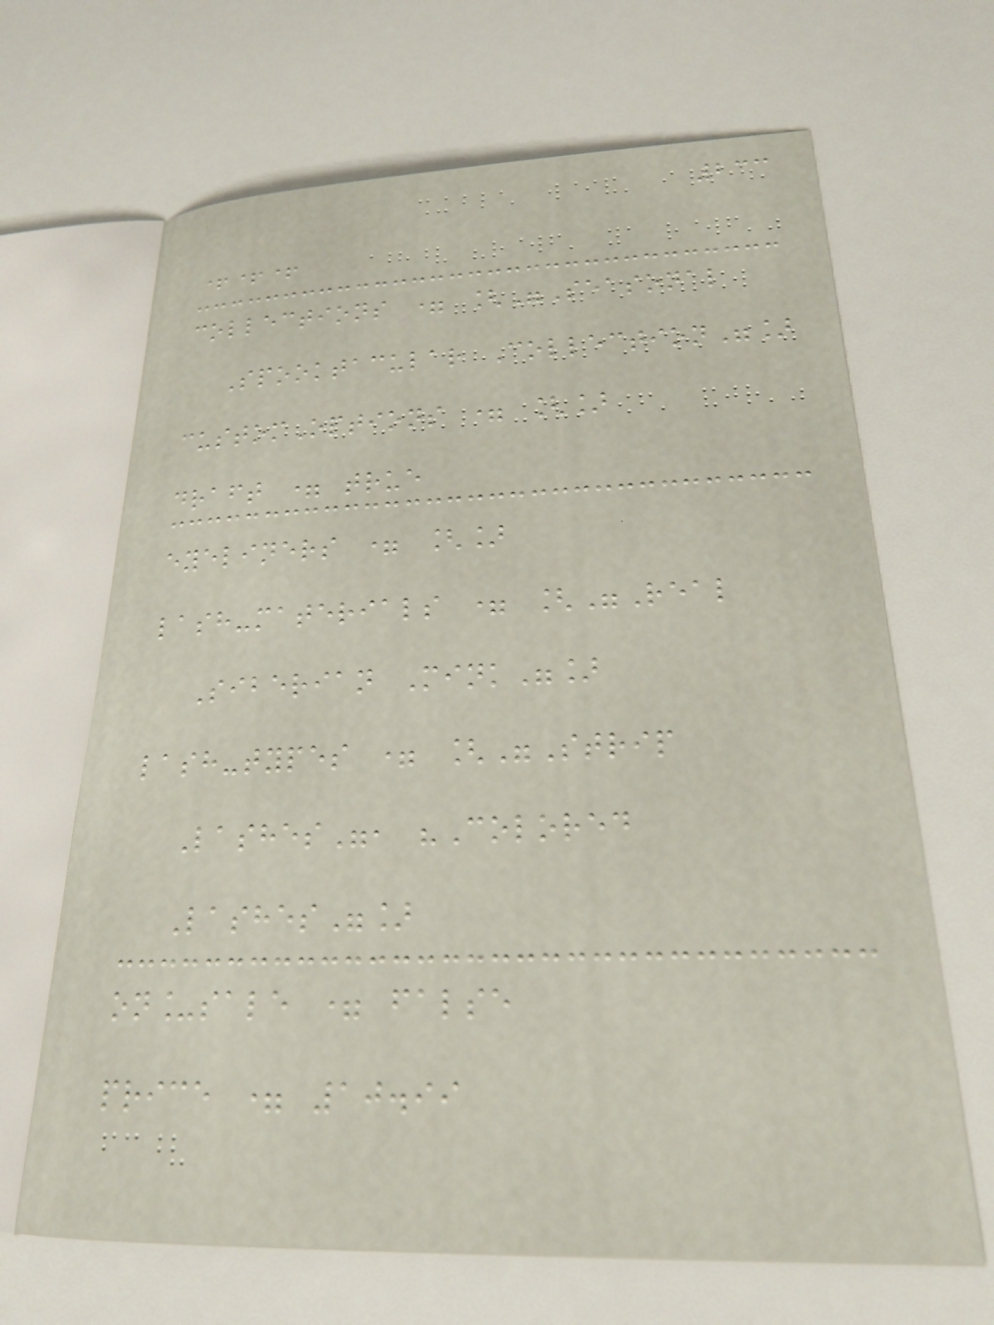233
+++
collections = ["Seasonal
Spooktacular Collection"]
customOptions = []
draft = true
eyeliners = []
lash-materials = ["Real
Siberian Mink"]
lash-types = ["Strip
Lashes", "Colored
Lashes"]
on_sale = false
price = 10.99
